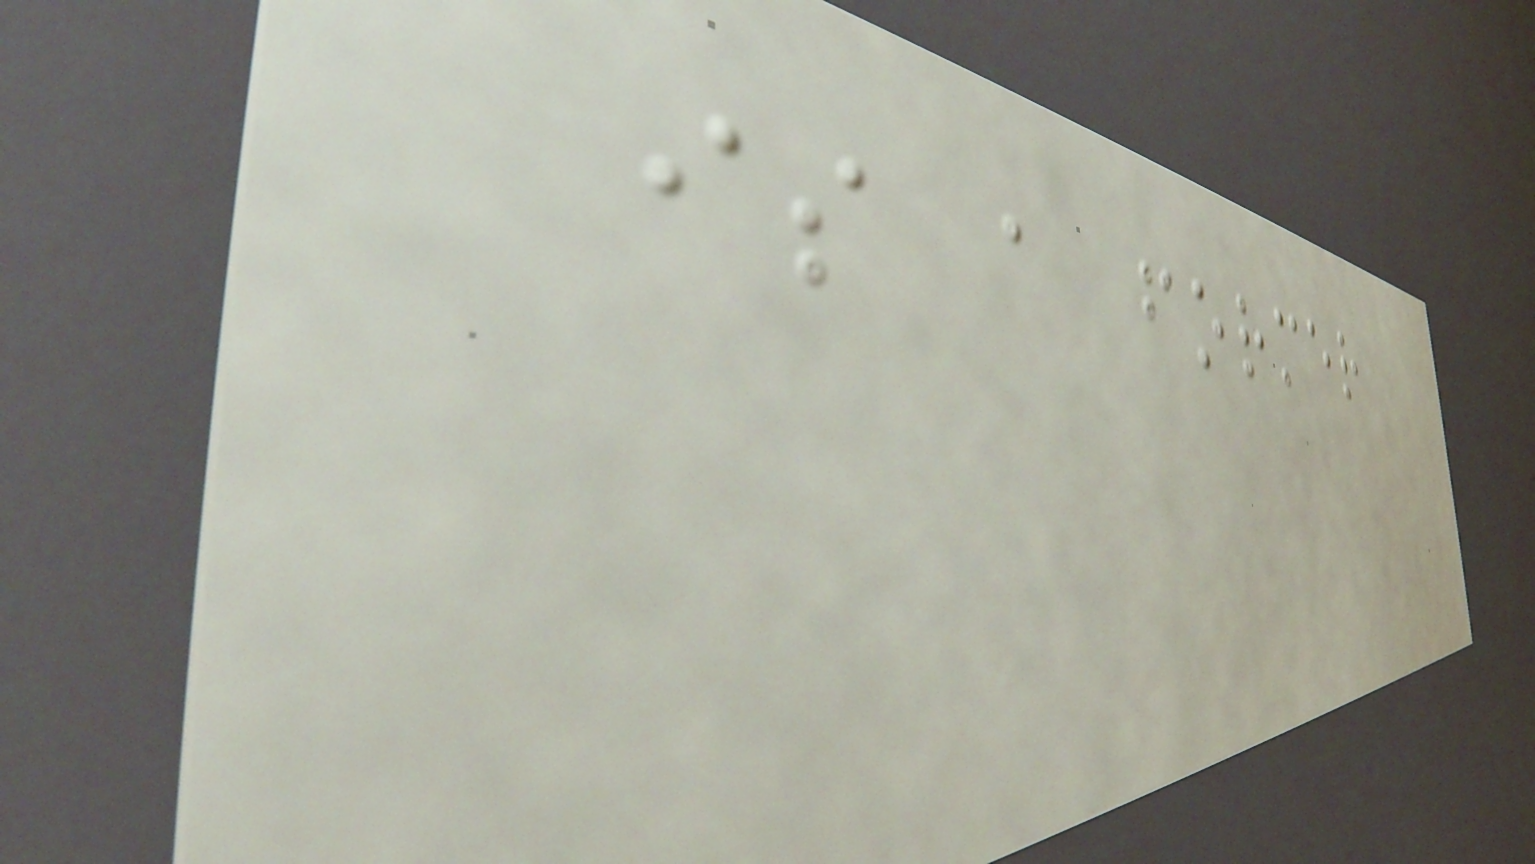is a former
